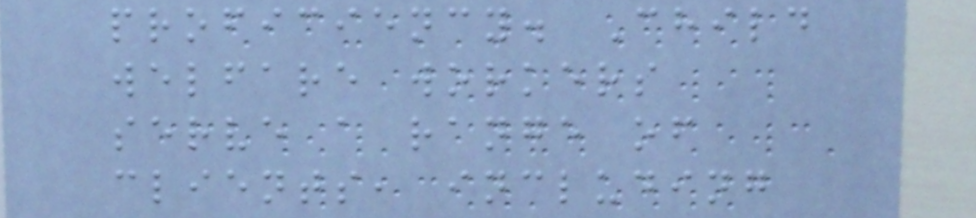proficiency. Child
welfare workers
serve a range of
clients, including
